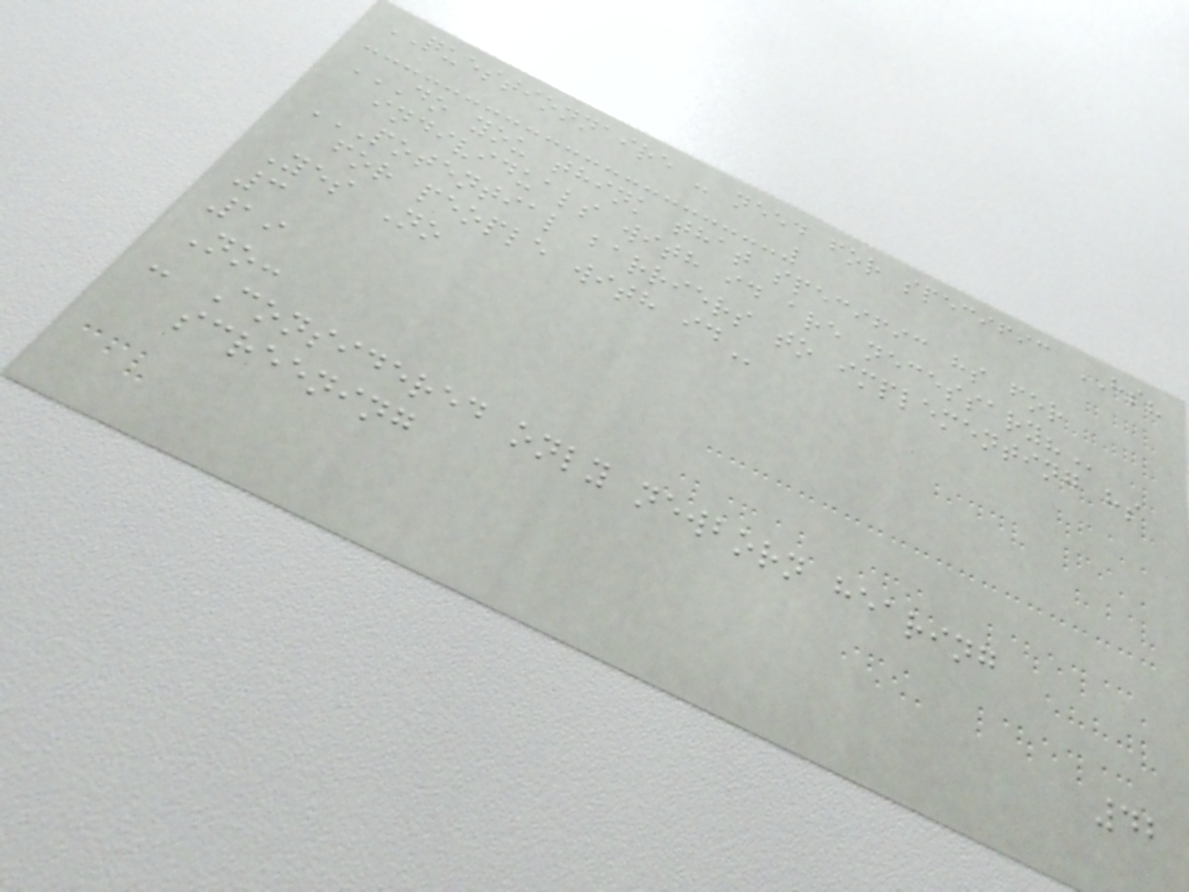QUESTIONNAIRE - need for specific HS?
DO YOU THINK THAT SPECIFIC HS FOR
INDIVIDUALS WITH ID ARE NECESSARY?
POTENTIAL BARRIERS TO IMPLEMENTING HS
FOR PEOPLE WITH ID
Yes No
3
19
No:
- Considered only newborn hearing
screening
42
